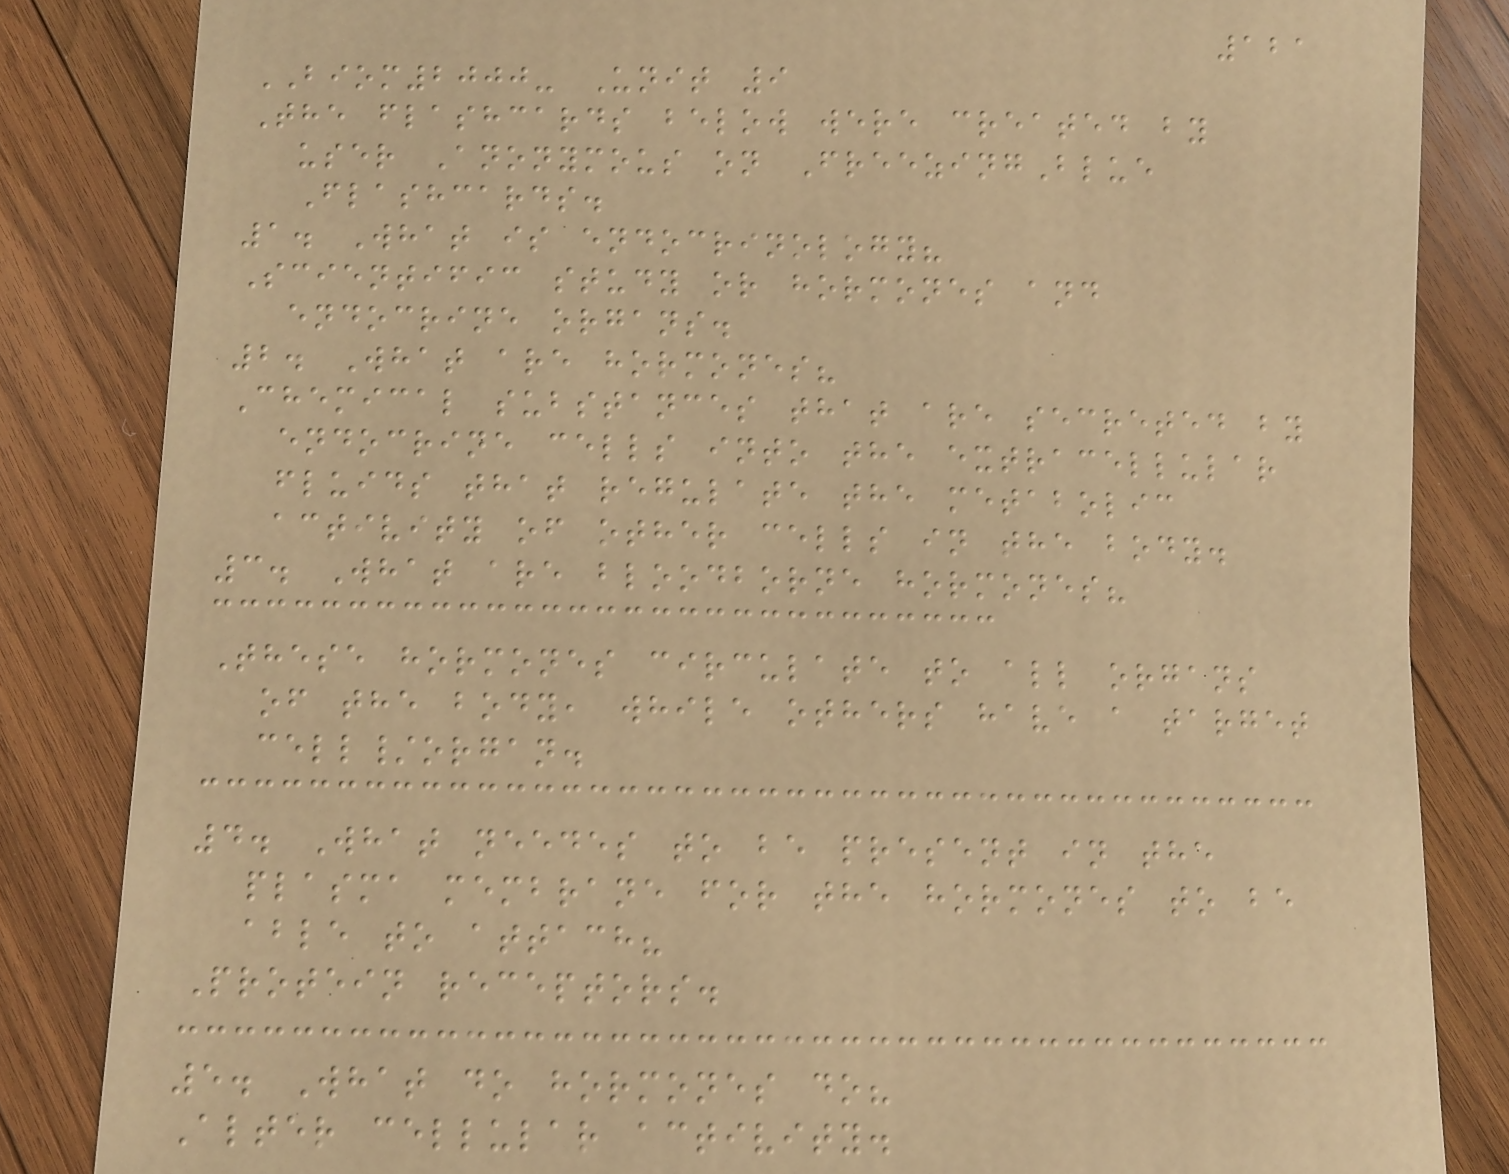121
BIOM2000- Unit 9
The flashcards below were created by
user Anonymous on FreezingBlue
Flashcards.
1. What is endocrinology?
Scientific study or hormones and
endocrine organs.
2. What are hormones?
Chemical substances that are secreted by
endocrine cells into the extracellular
fluids that regulate the metabolic
activity of other cells in the body.
3. What are bloodborne hormones?
These hormones circulate to all organs
of the body, while others have a target
cell/organ.
4. What needes to be present in the
plasma membrane for the hormones to be
able to attach?
Protein receptors.
5. What do hormones do?
Alter cellular activity.
